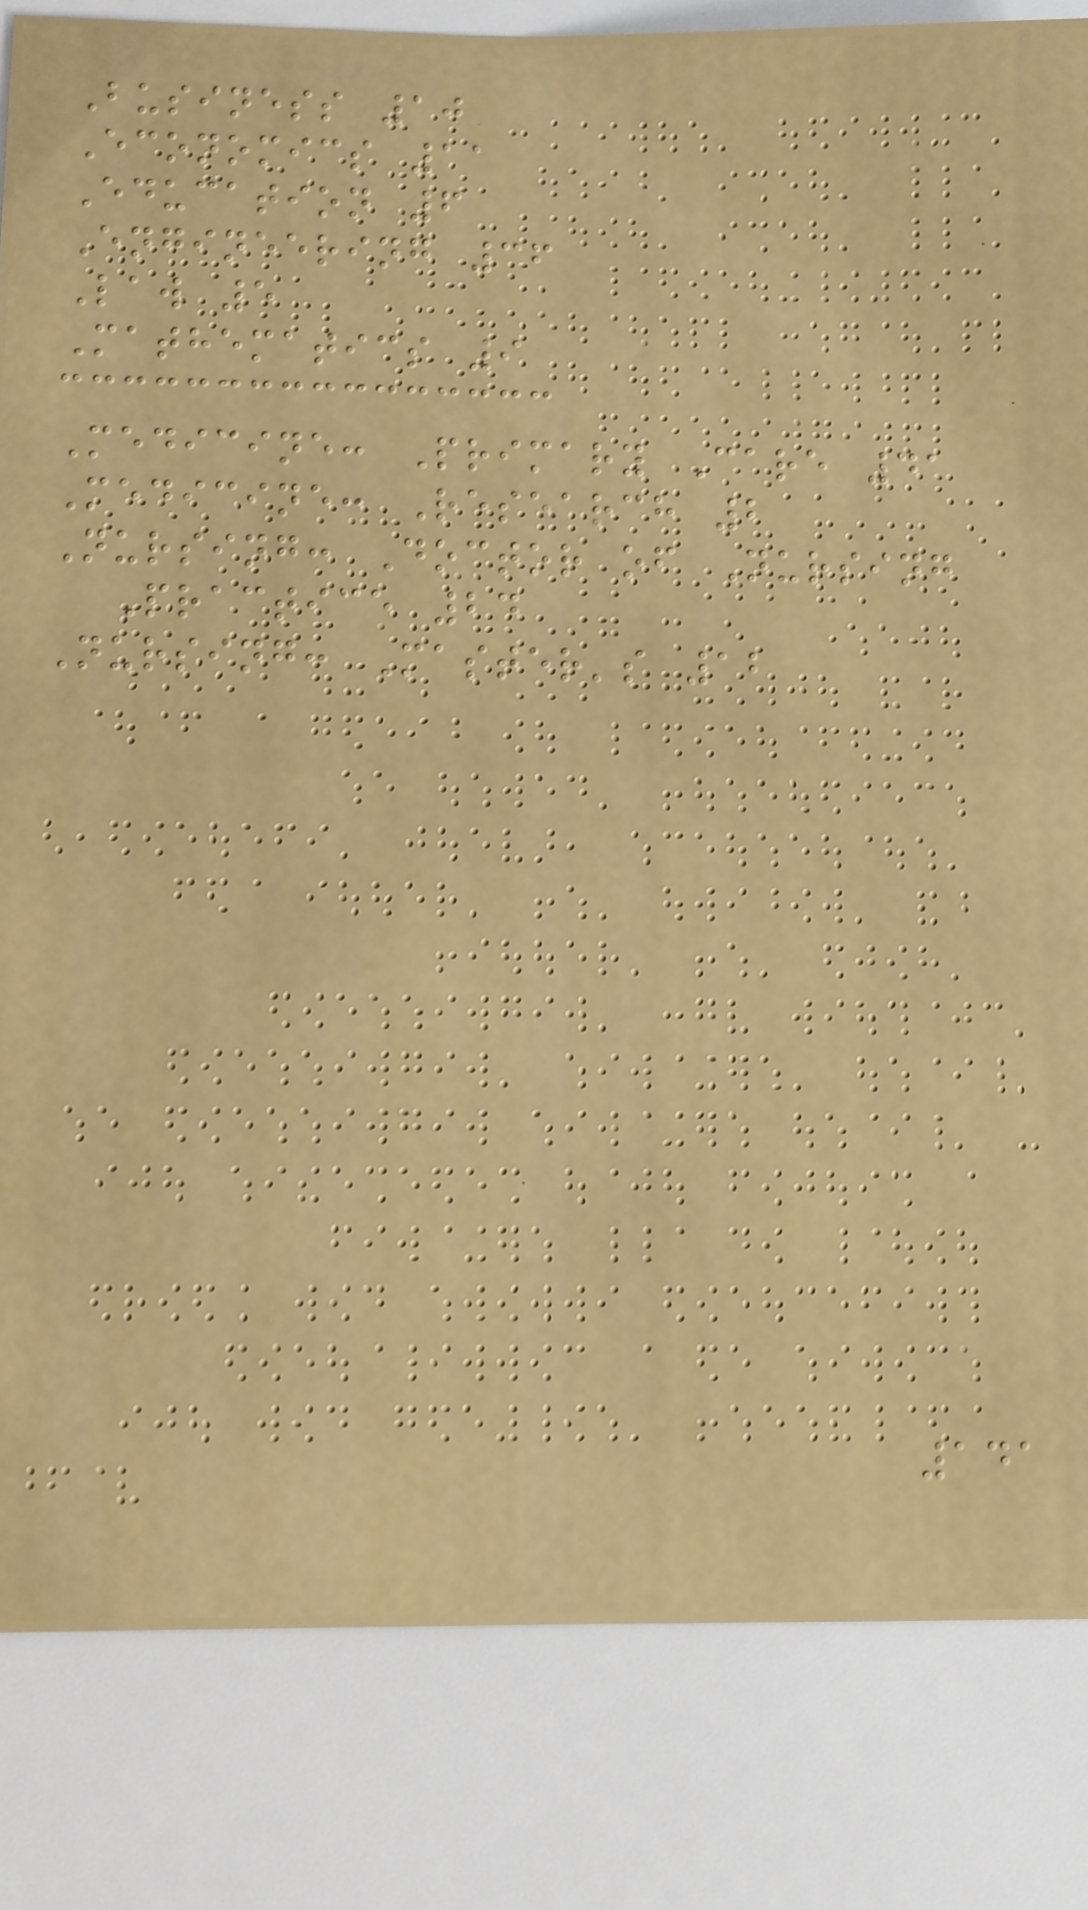Business 10
Economics 11
Education 6
Engineering 36
Law 5
Mathematics 9
Medicine: Primary Care 41
Medicine: Research 2
Nursing: Doctor of Nursing
Practice 24
Nursing: Master's 12
141
